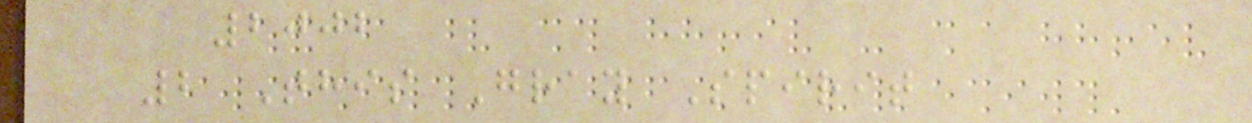2002
2 This Gray Spirit
